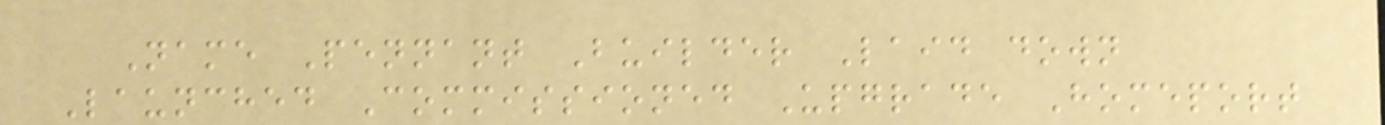Name Pennant Builder Laid down
Launched Commissioned Upgrade Homeport
